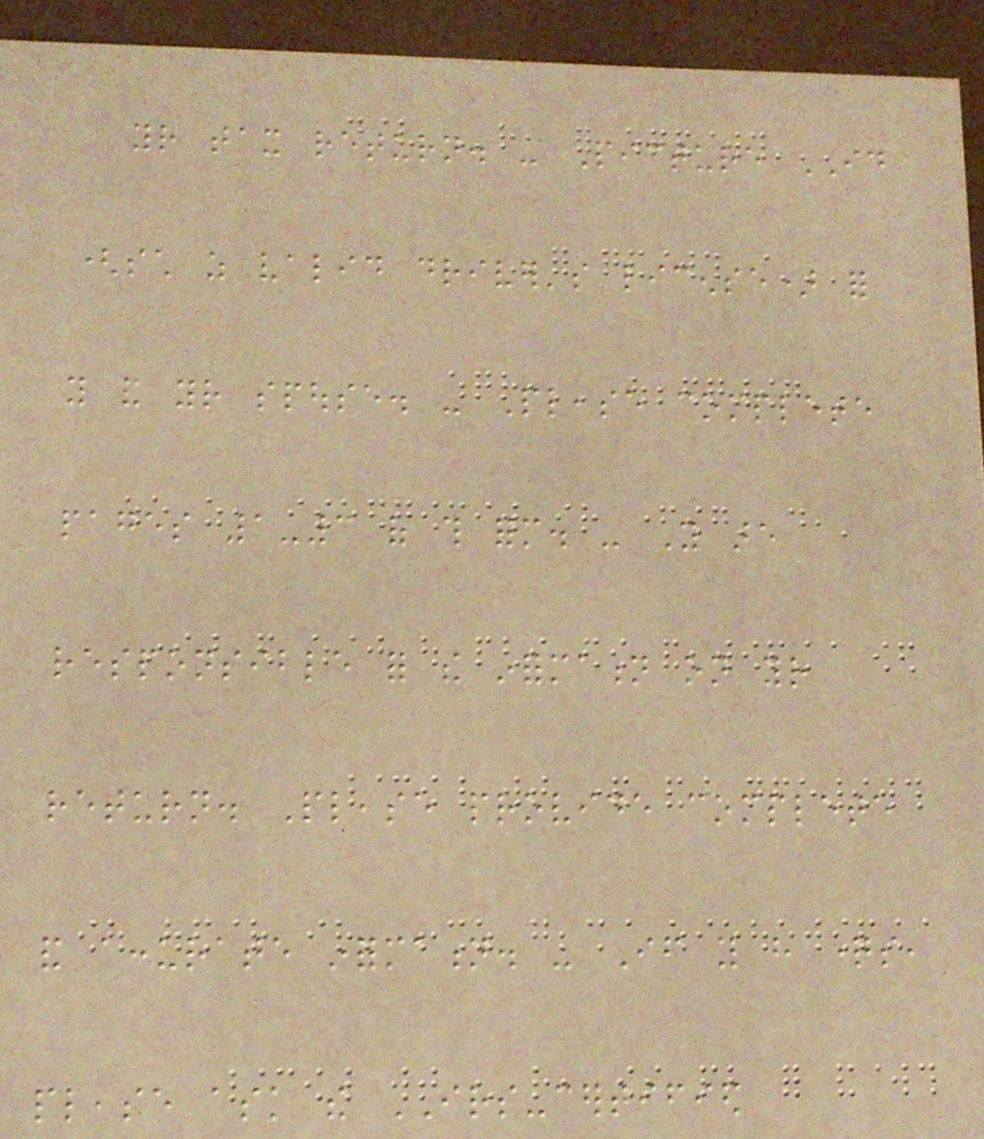your tax return. - Picture ID
(such as valid driver's license) for
you and your spouse. - Please complete
pages 1-3 of this form. - You are
responsible for the information on your
return. Please provide complete
and accurate information. - If you have questions,
please ask the IRS-certified
